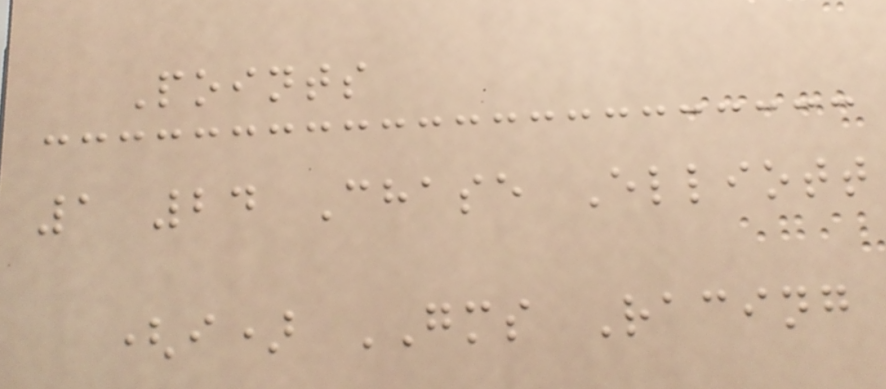Points
1 24 Chase Elliott
(i) GMS Racing
